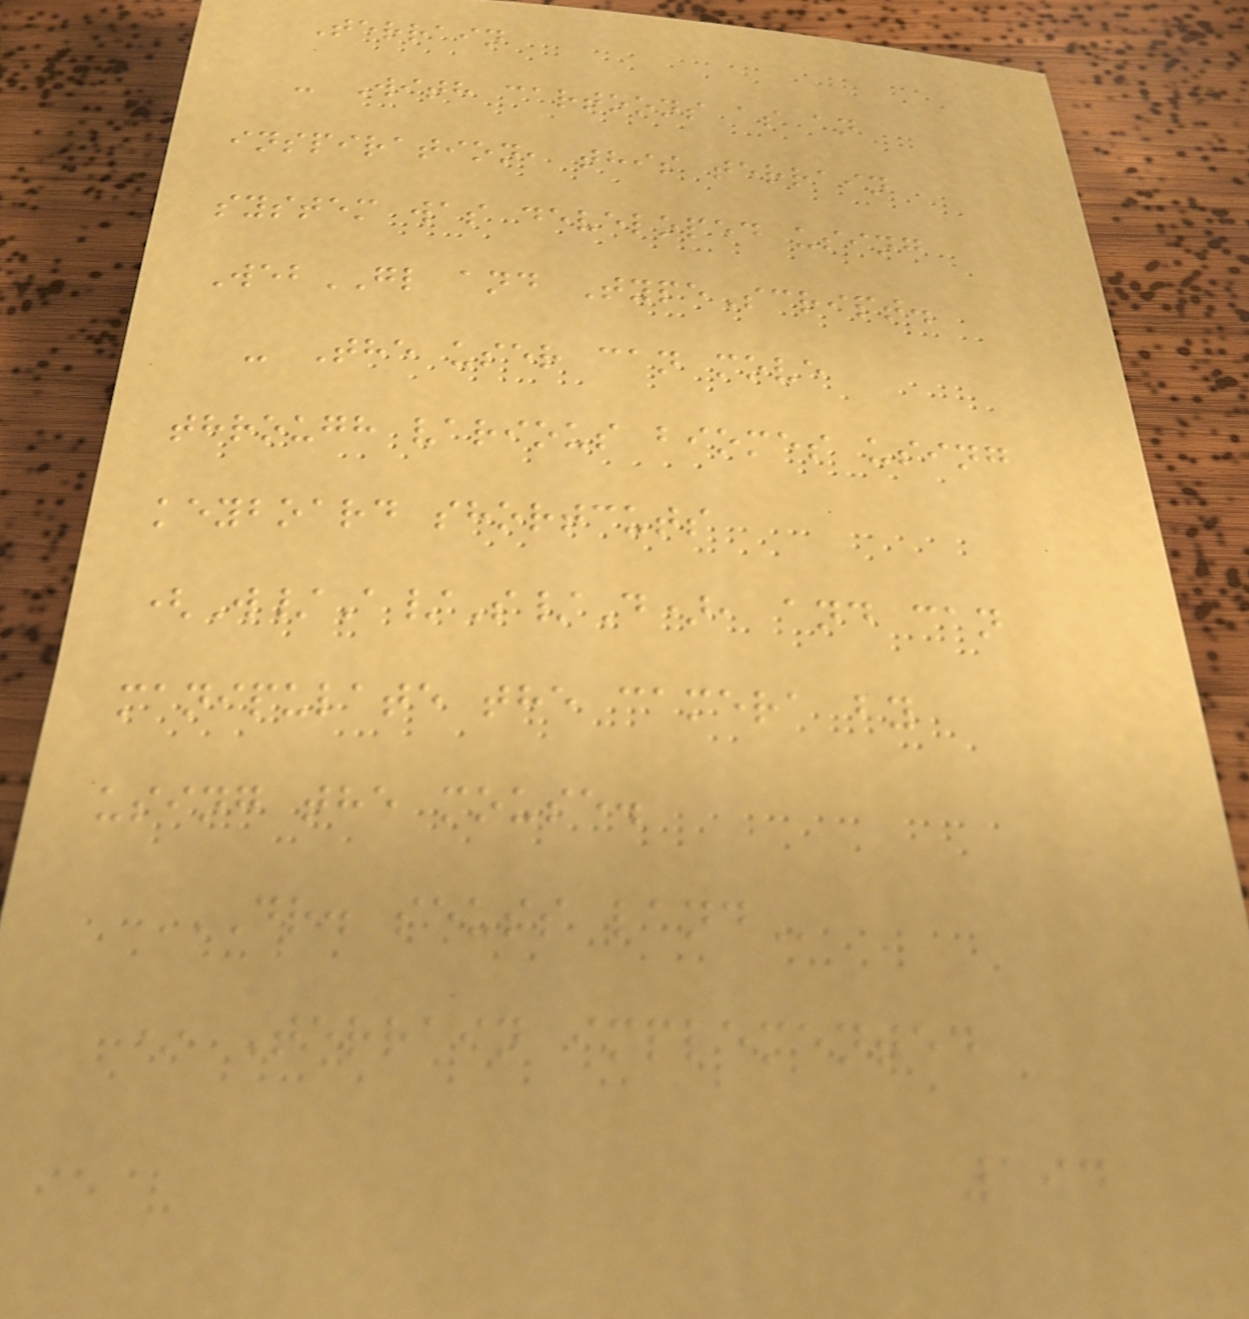Terrain
- With cartoons as an
inspiration, this terrain
system was developed using
WebGL and TypeScript.
- The user can move
through various biomes using
keyboard shortcuts
(W/A/S/D), and can
manipulate the camera by
using the mouse.
DR. SEUSS LAND
* Terrain implemented
194
